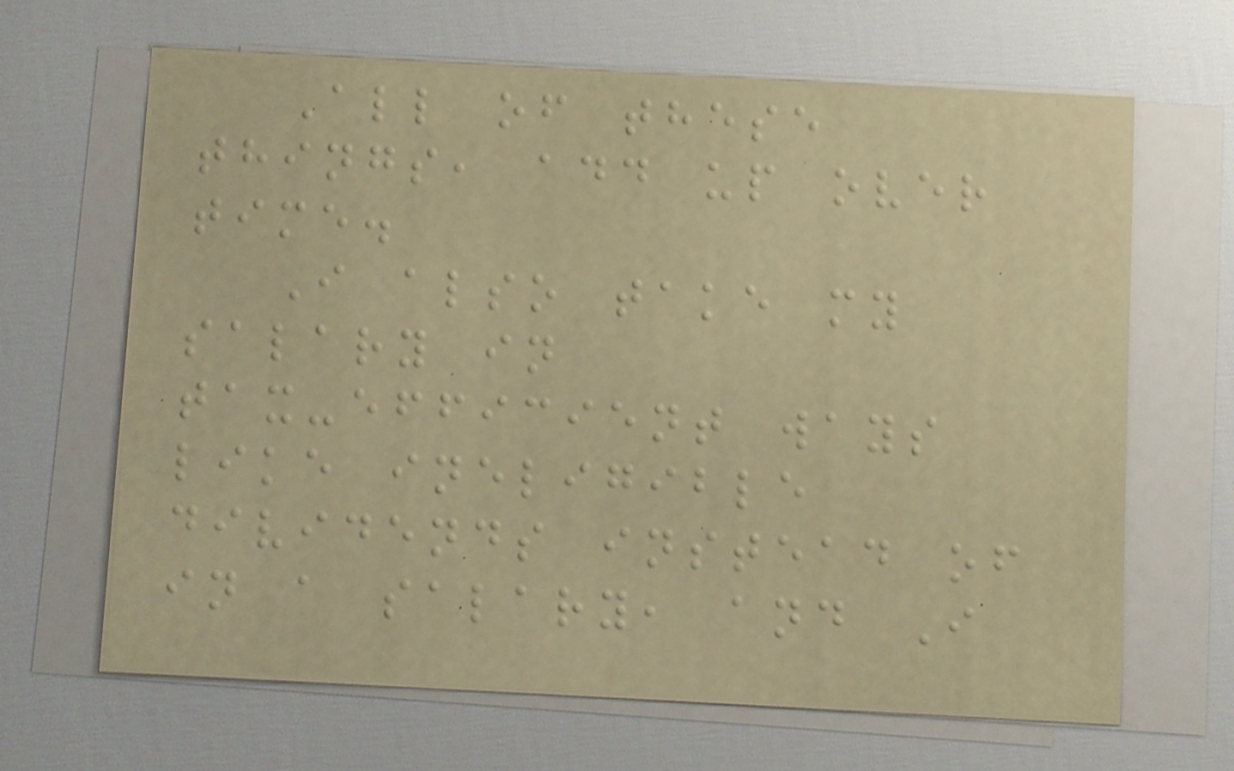All of these
things, add up over
time.
I also take my
salary in
tax-efficient ways
like ineligible
dividends instead of
in a salary, and I
